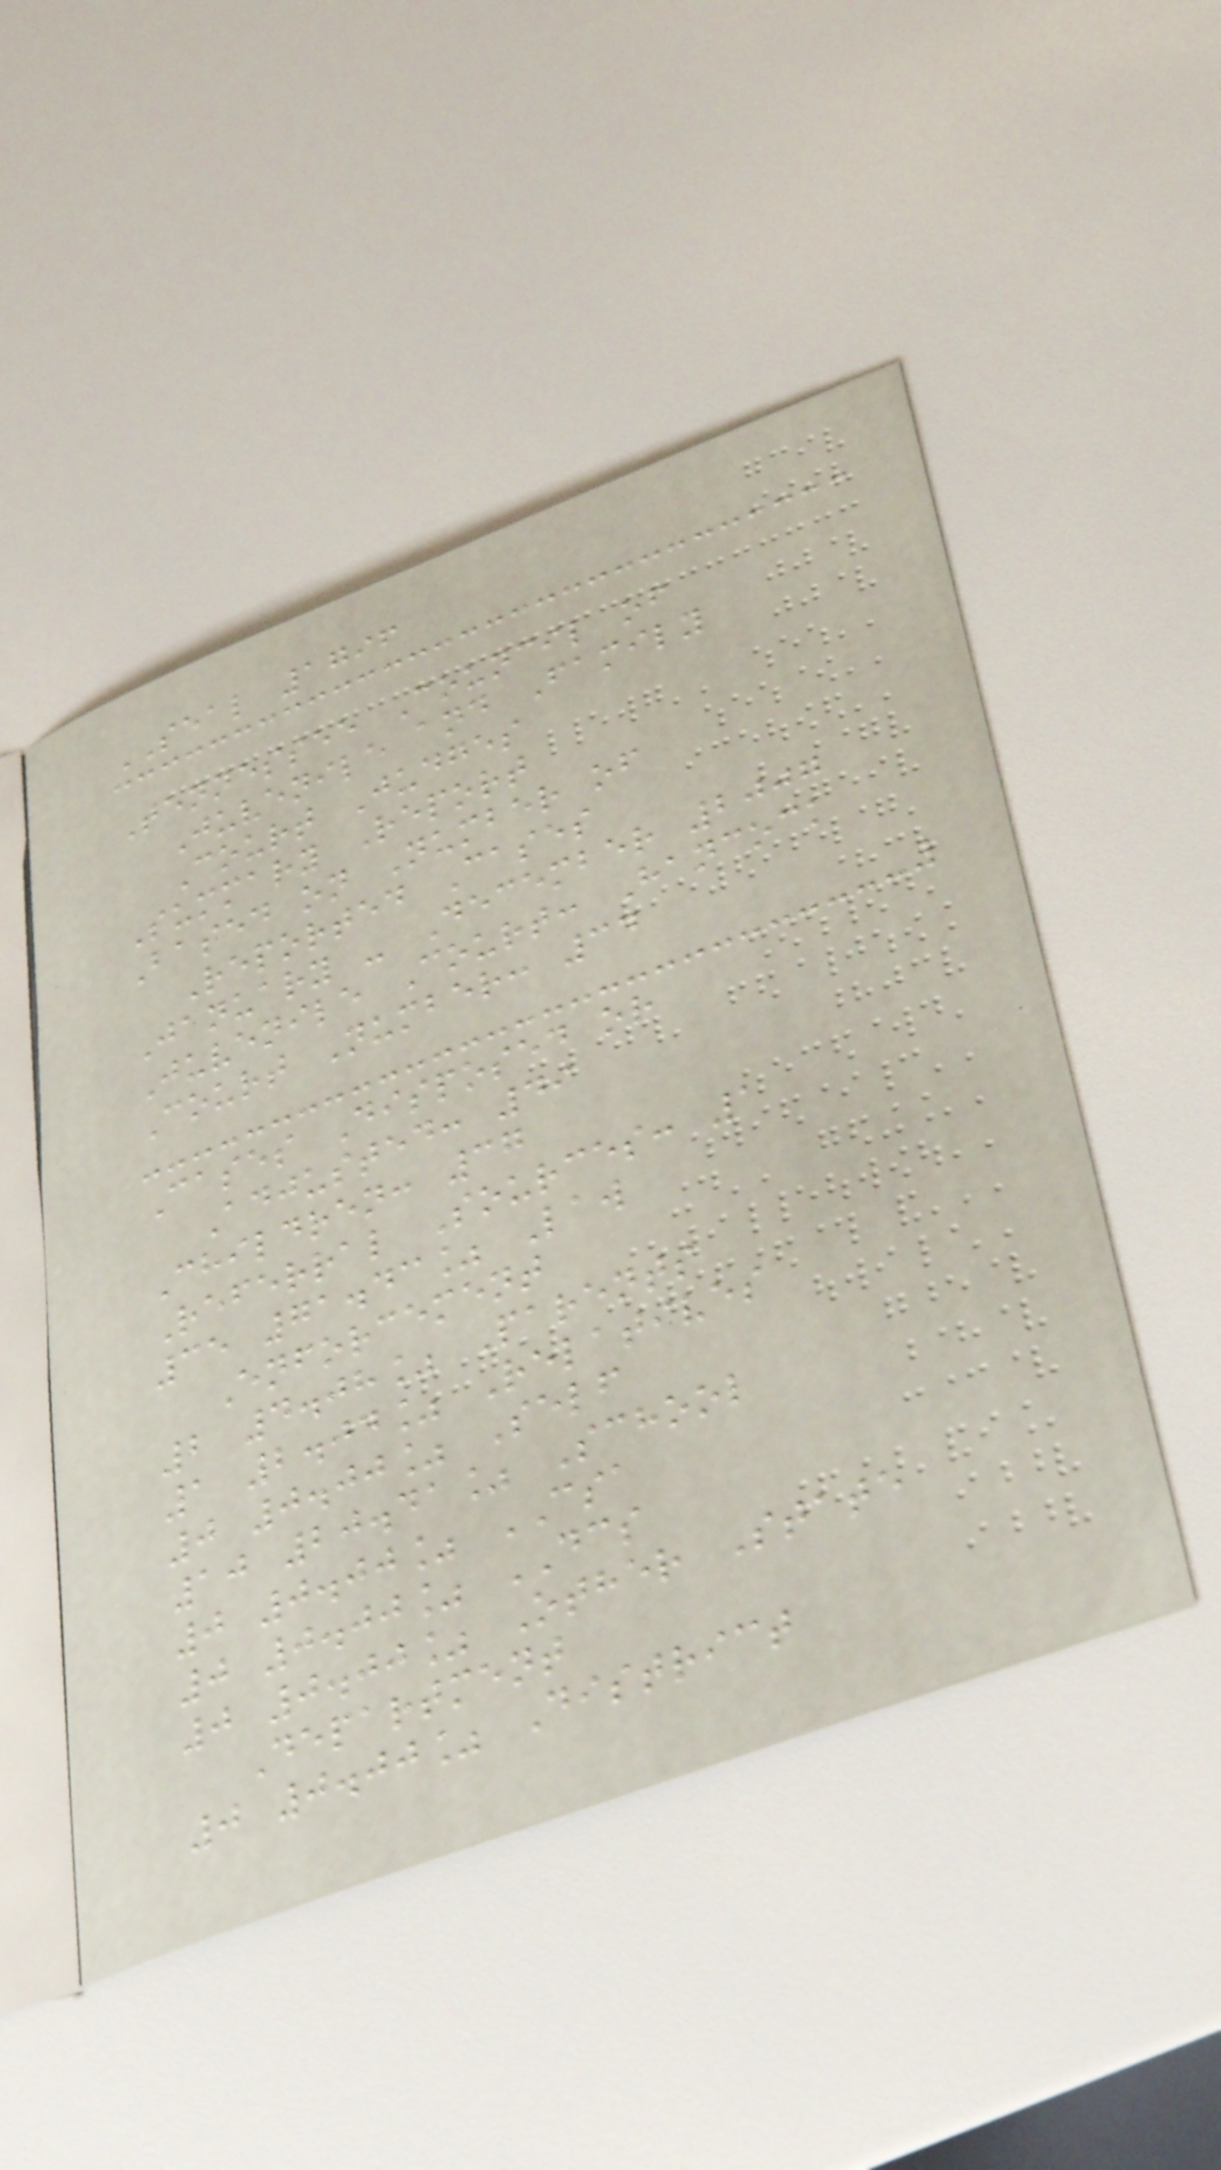SEAL 1796
Tennessee Council of
Juvenile and Family
Court Judges
Summary Report
Based on Number of
Reported Cases
January - December 2007
Juvenile Court: Hancock
Court Number: 34
Cases Disposed or
Adjusted: 49
Children: 37
Referral Sources: 1
35 71.43% Law
Enforcement
2 4.08% Parents
1 2.04% Relatives
0 0.00% Self
10 20.41% School
0 0.00% CSA
0 0.00% DCS
0 0.00% Other State
Department
0 0.00% District
